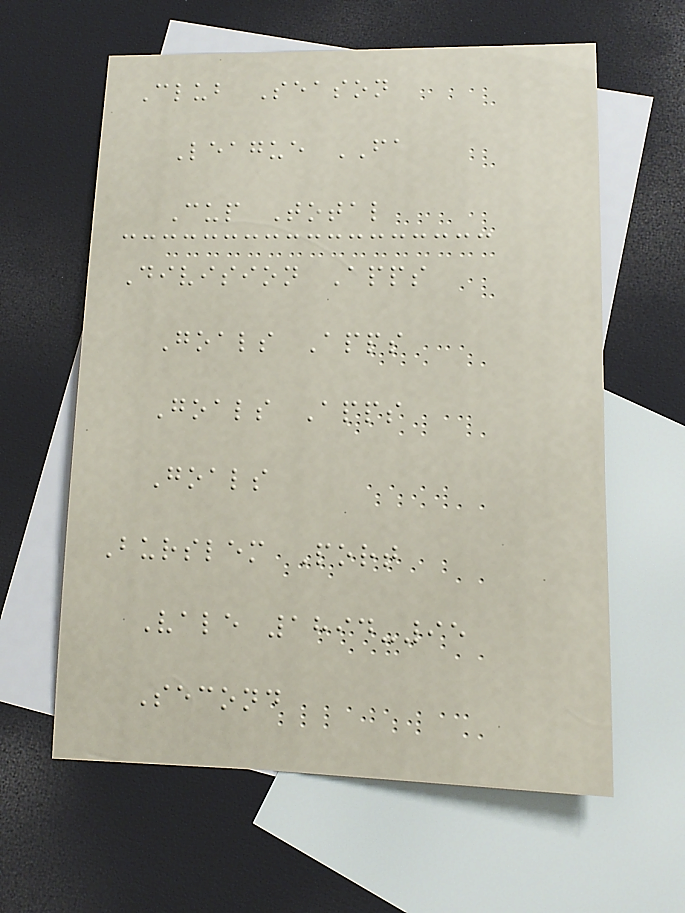Club Season
League FA
Cup Total
Division Apps
Goals Apps
Goals Apps
Goals
Burslem Port
Vale 1894-95
Second
